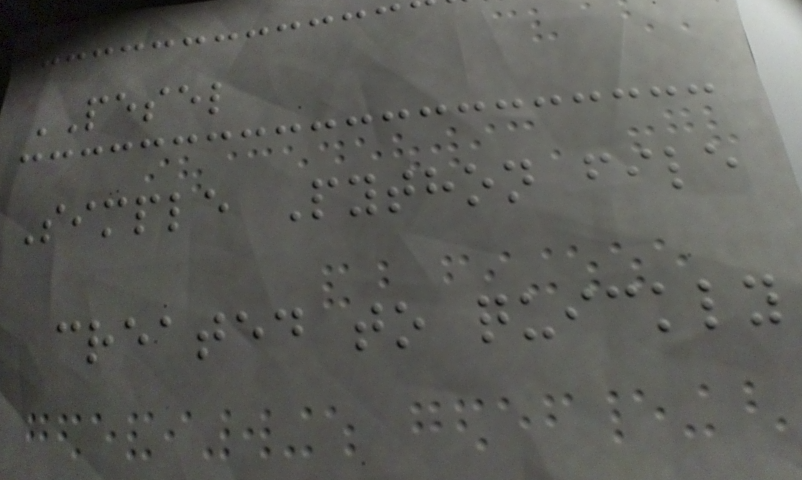PESEL
Simple Python file
created to quickly
